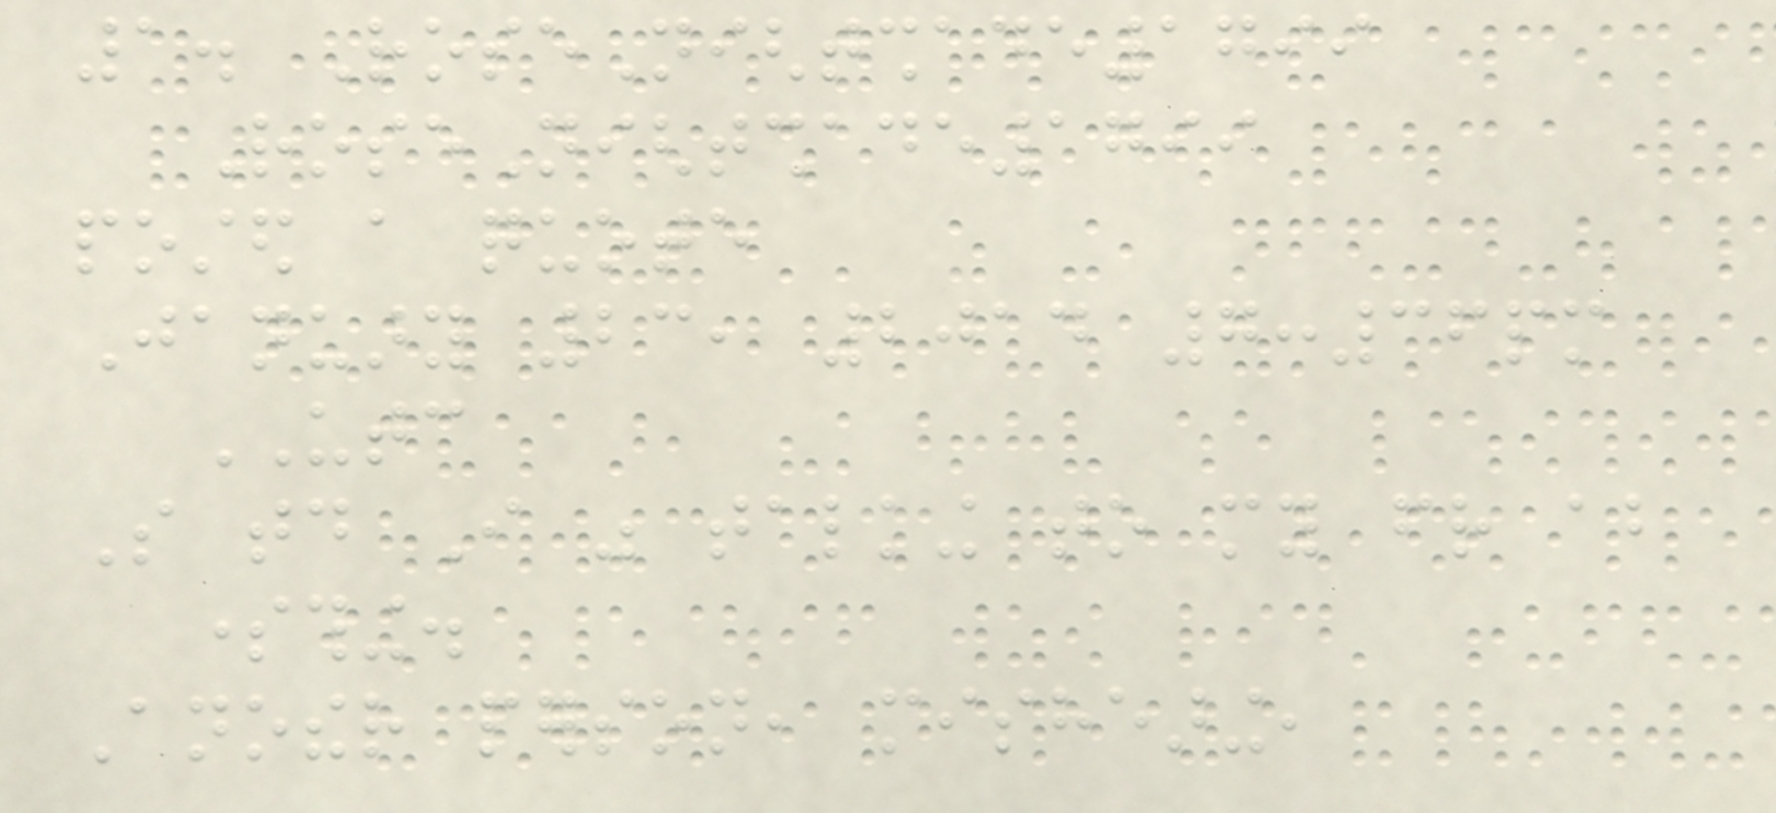1. RoseNightshade1799
RoseNightshade1799
posted a quote
January 23, 2014 7:36pm
UTC
So today I was talking to my friend about
something.
Another person, mishearing,
